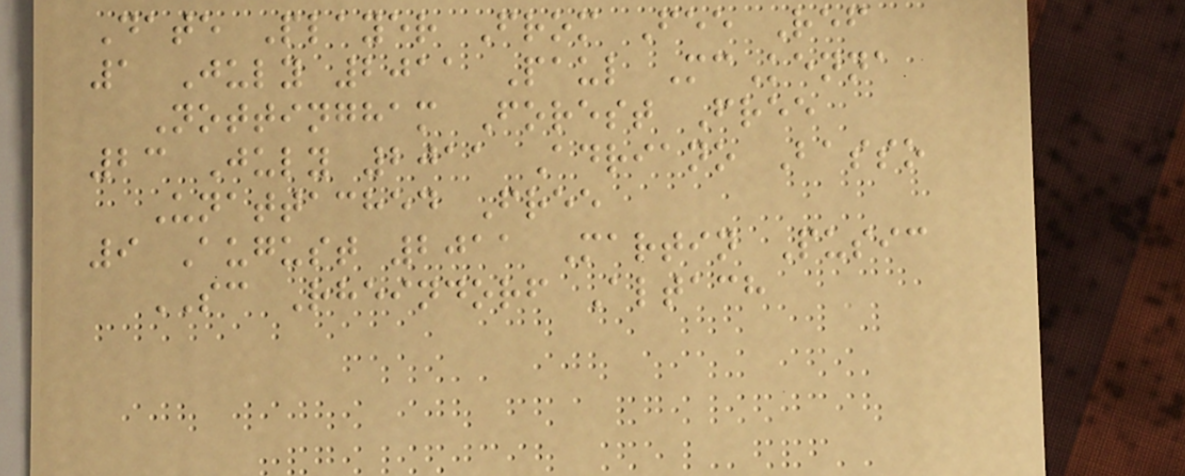Date Player From Fee Ref
1 July 2011 Paul McKenna
Nottingham Forest Free
23 July 2011 Adriano Basso
Unattached Free
9 August 2011 Martin Pusic
SC Rheindorf Altach
